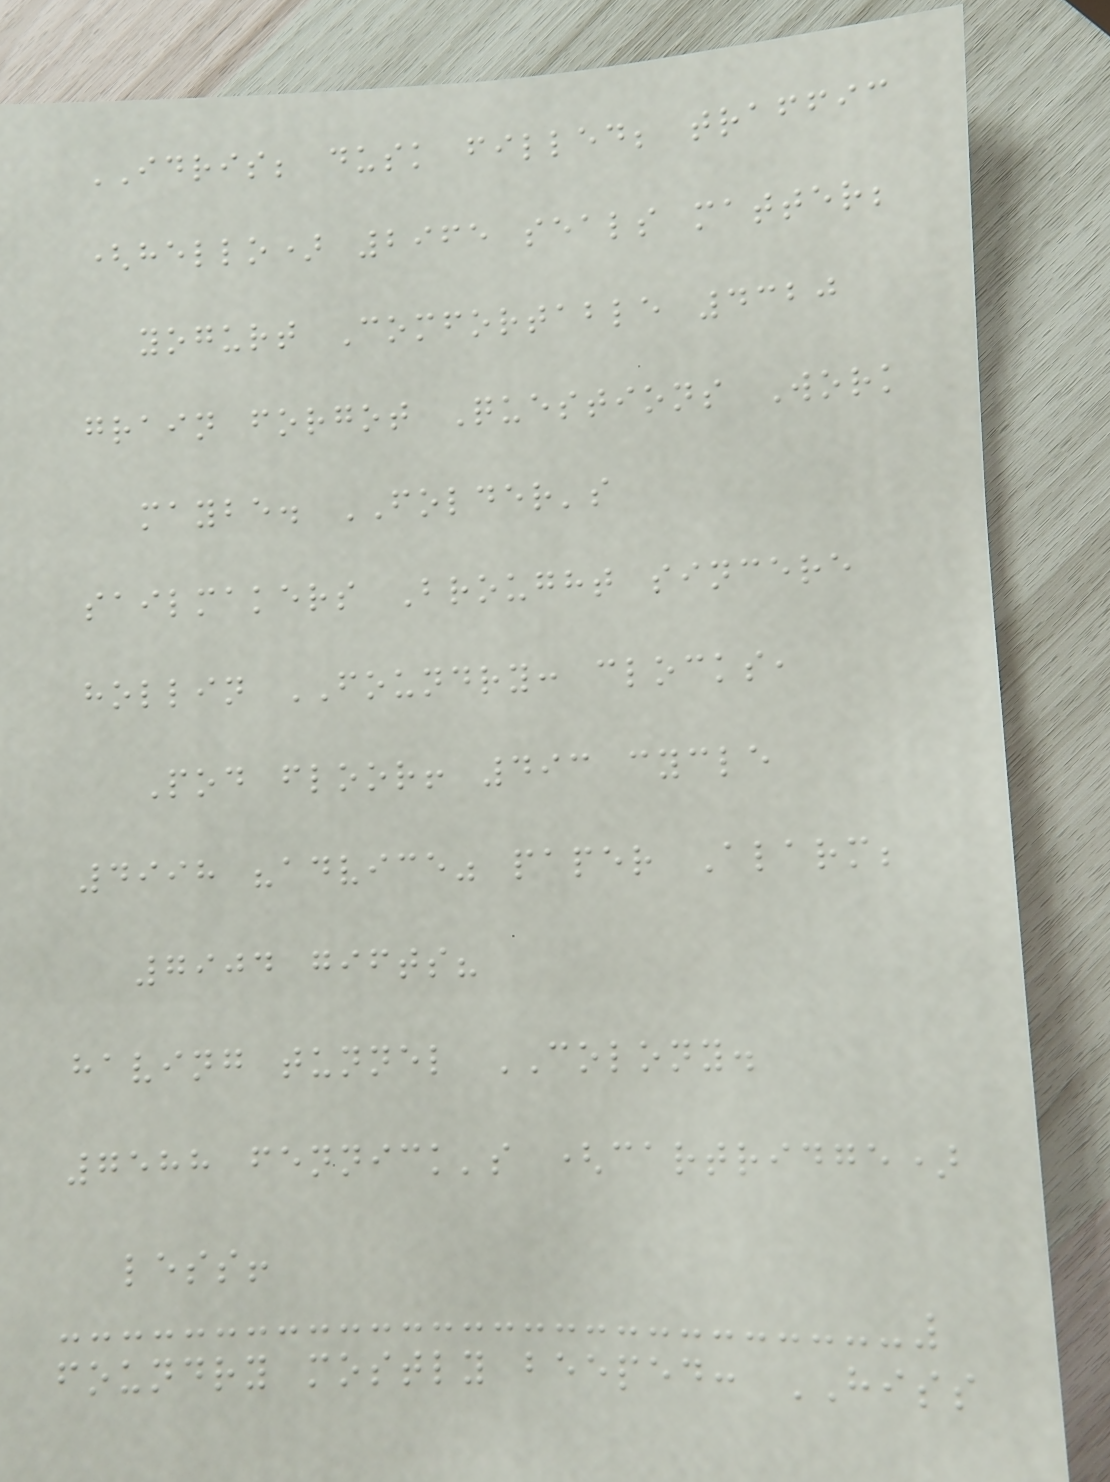IDRIS; dusk filled; traffic
(hello) 2965 seals matter;
yogurt Comfortable 4320
grain forgot Questions Work
maybe. FOLDER's
sailmakers Brought sincere
hollin FOUNDRY: clocks,
Pod floor! 493 cycle
4998 "advice" paper Alarm;
7904 gifts?
having tunnel COLONY.
7588 fennick's (cartridge)
less!
foundry mostly beeped: HISS
